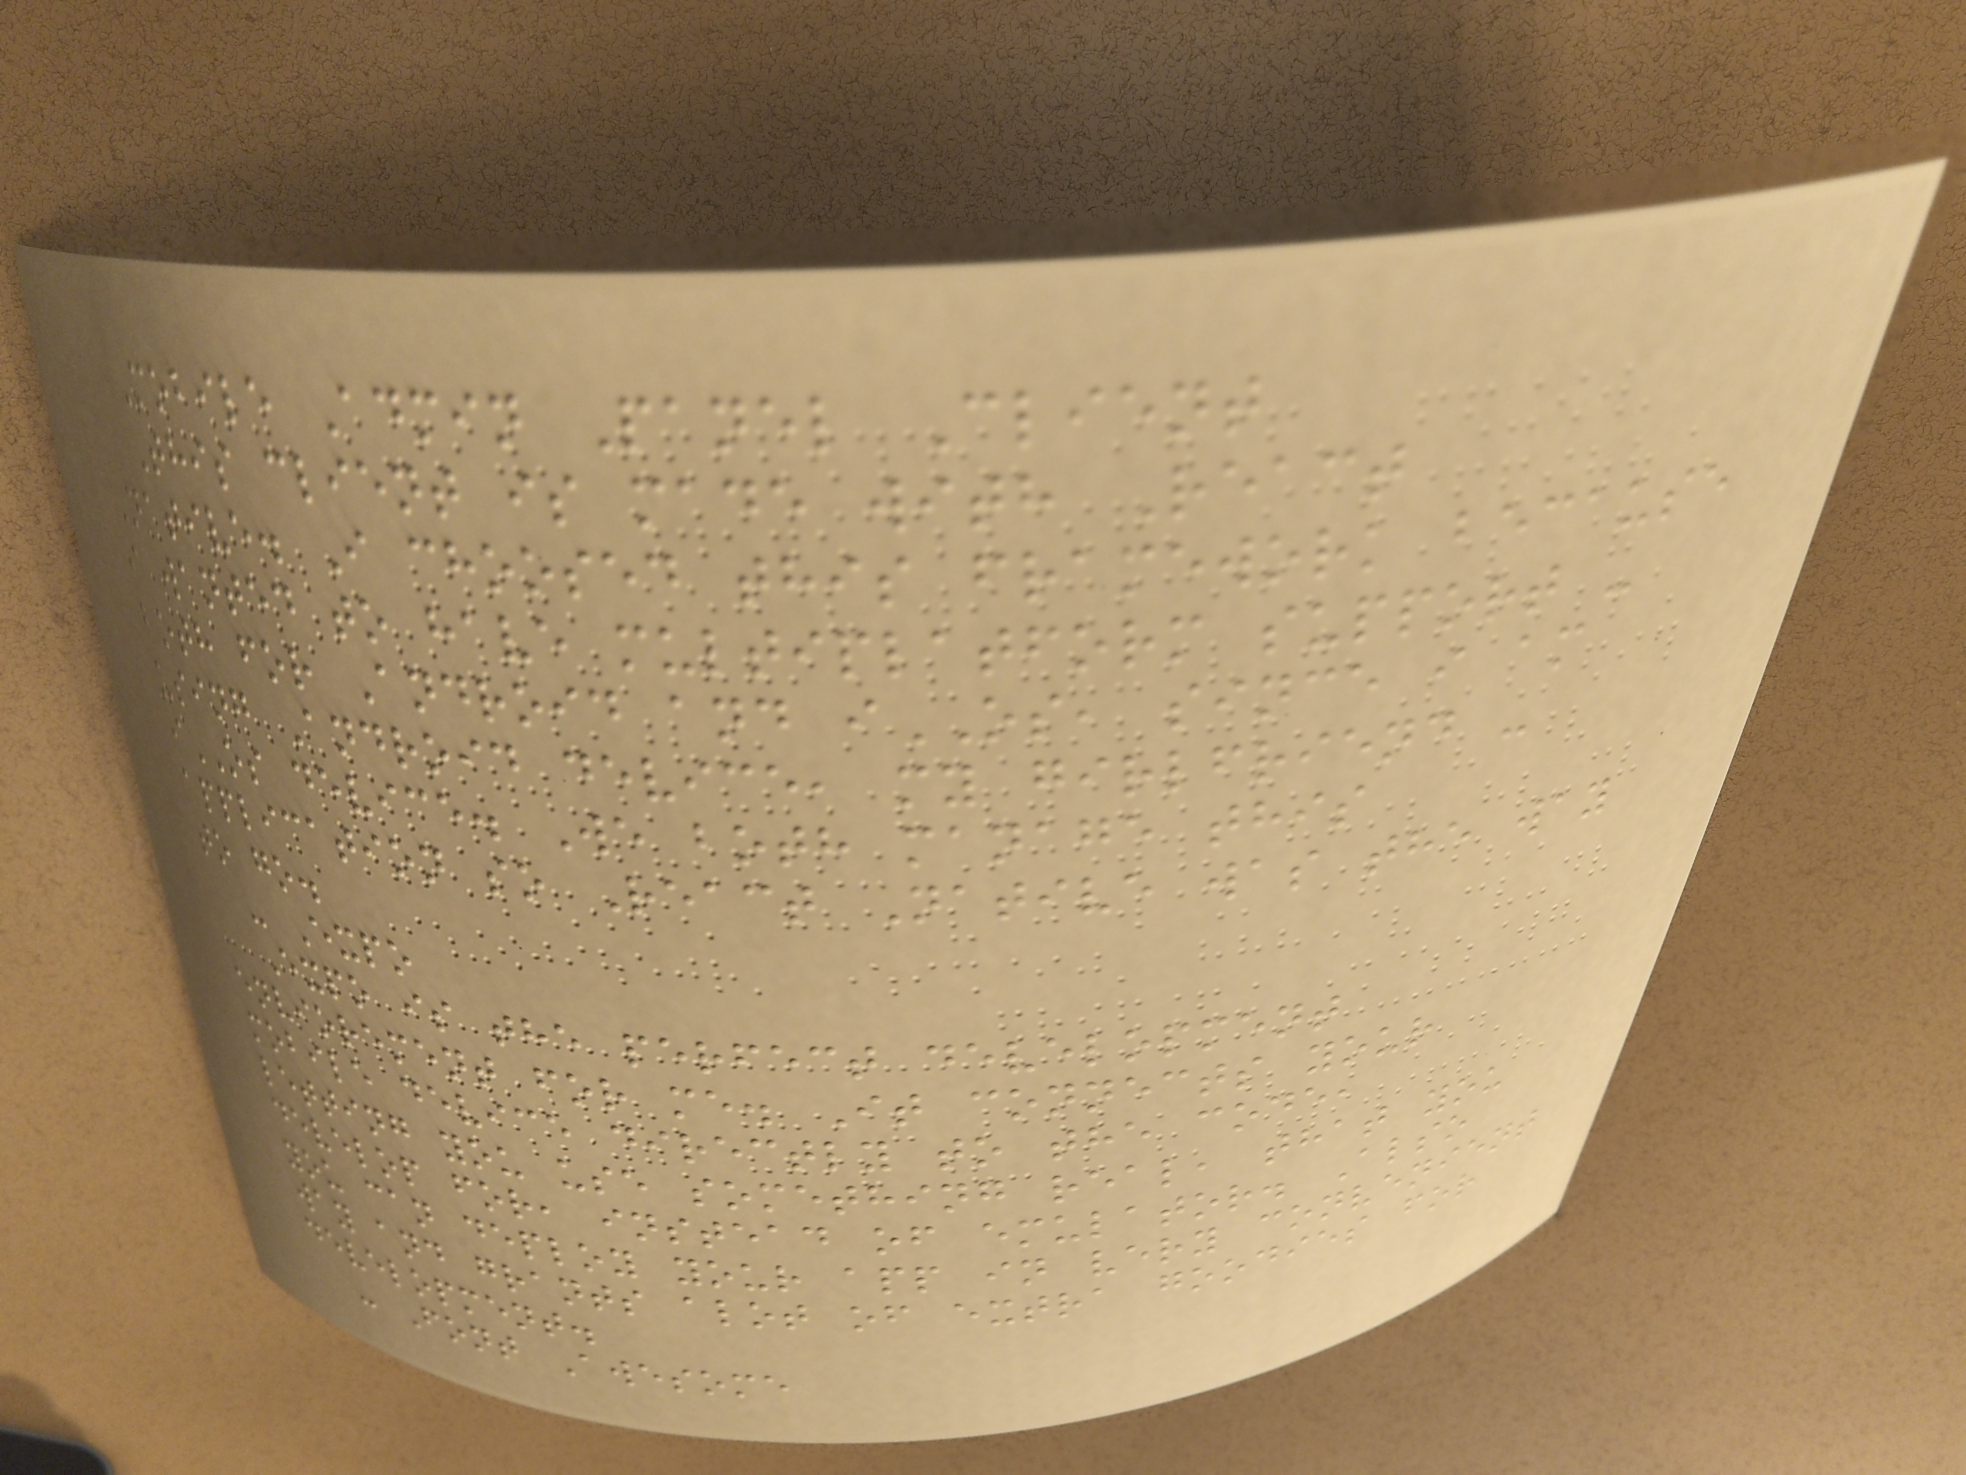Mobile Admin Panel Client
This client is made with React
Native. I choosed this framework because
i wanted to have multiplatform support -
both for Android and iOS, since i am
using Android device, my girlfriend -
iOS device. We both manage this
application so React Native was the way
to go.
- Expo
Expo is the perfect development
enviorement for me. It connects your
mobile device directly to the code,
letting you use something real, that you
develop for, instead of emulator. Also
you can deploy your app in very convenient
way and grants alot of extra goodies for
development.
- Font Awesome
